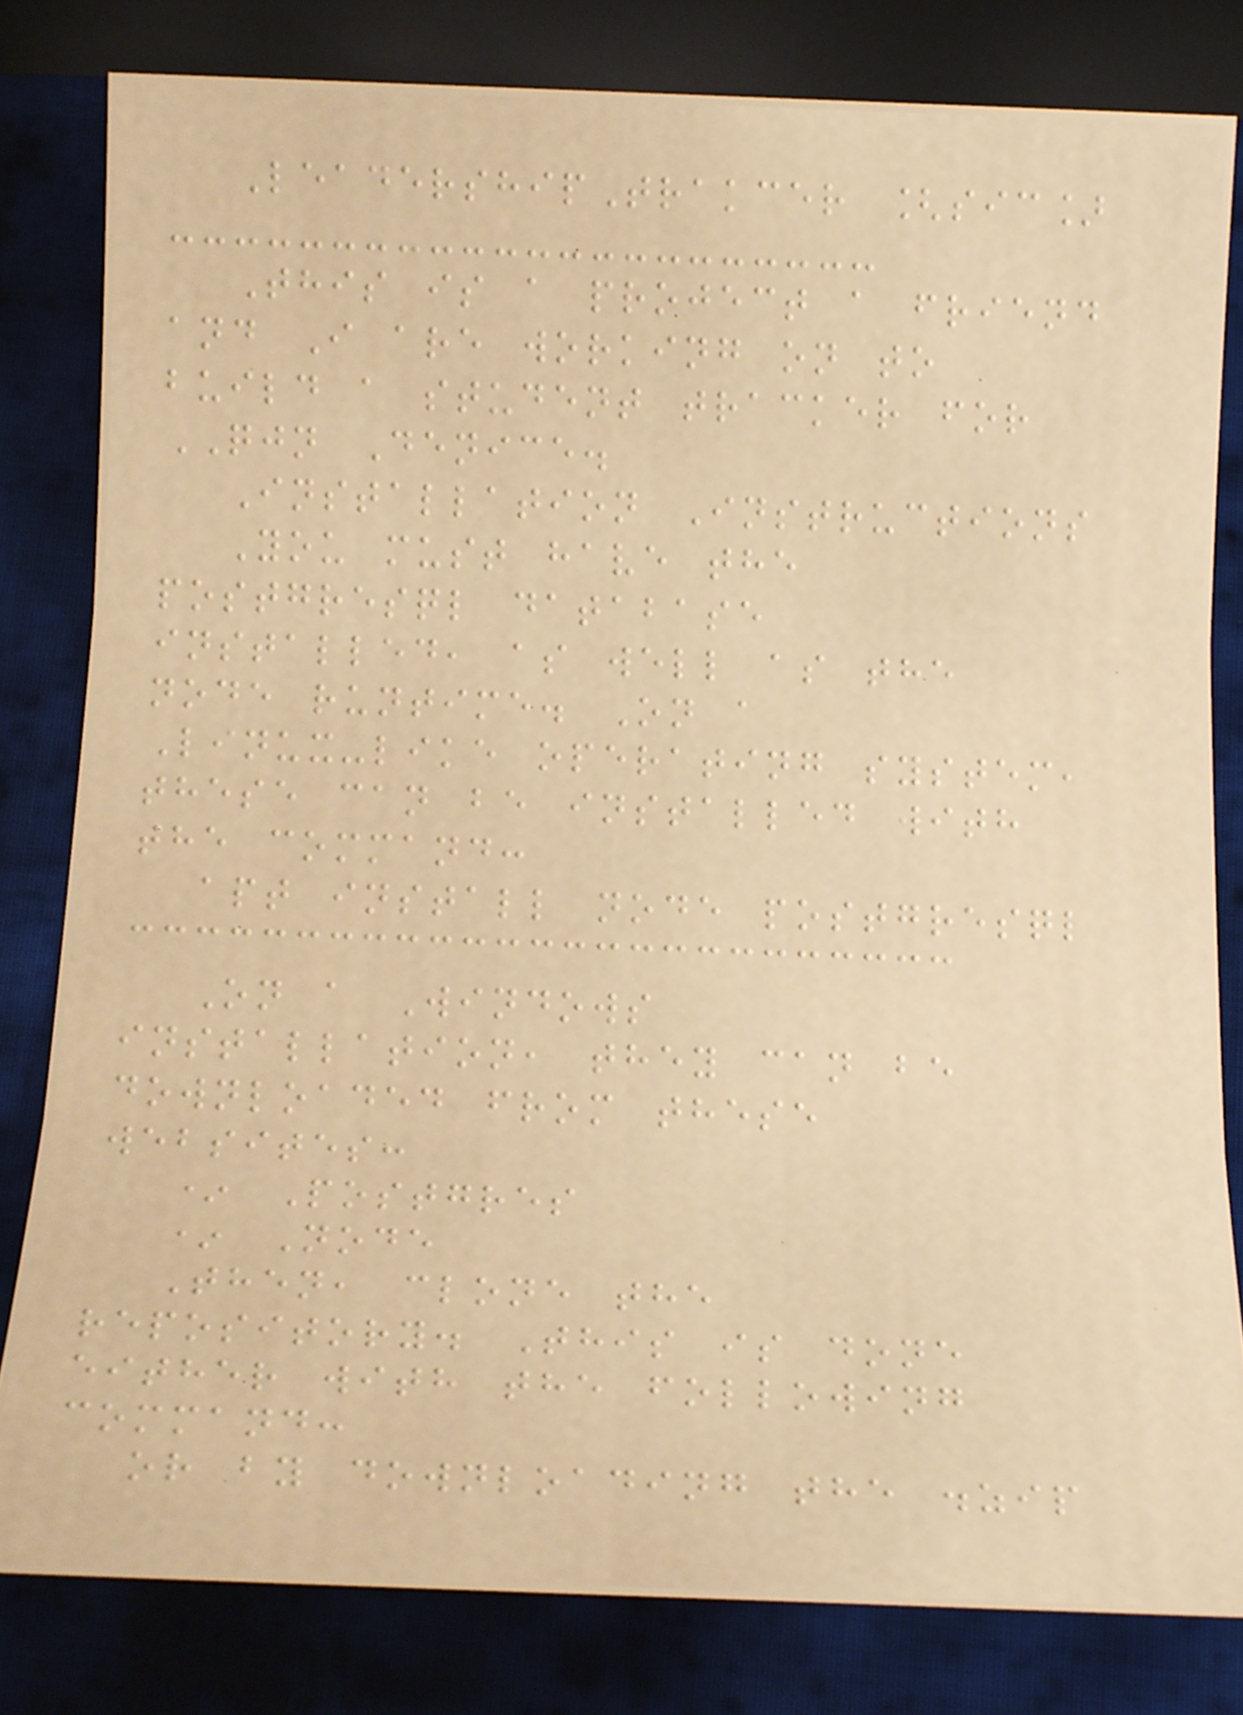LeadershipTrakcer [sic]
This is a project a friend
and I are working on to
build a student tracker for
QJN Denice.
Installation Instructions
You must have the
postgresql database
installed, as well as the
node runtime. On a
Linux-like operating system,
these can be installed with
the command:
apt install node postgresql
On a Windows
installation, they can be
downloaded from these
websites:
* Postgres
* Node
Then, clone the
repository. This is done
either with the following
command:
or by downloading the .zip
